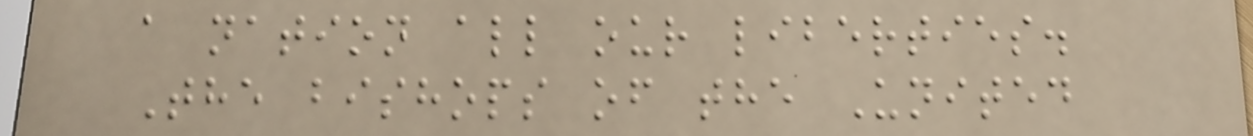a nation all our liberties.
The bishops of the United
